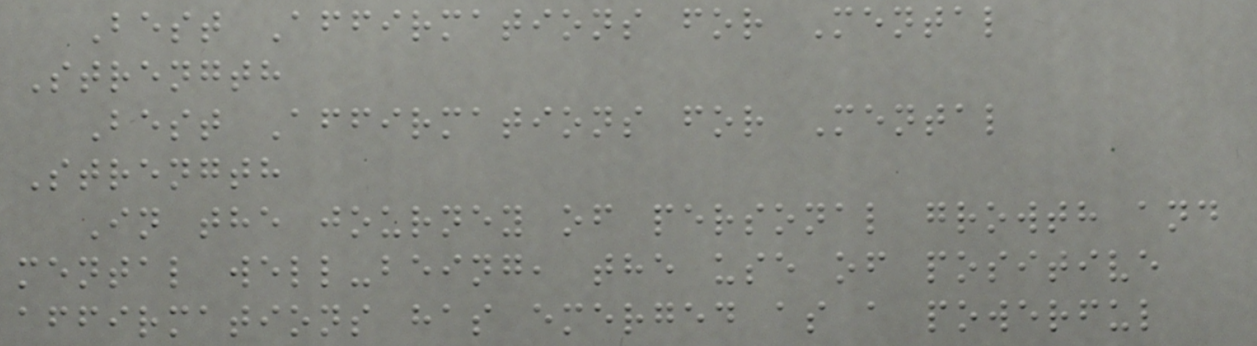Best Affirmations for Mental
Strength
Best Affirmations for Mental
Strength
In the journey of personal growth and
mental well-being, the use of positive
affirmations has emerged as a powerful
